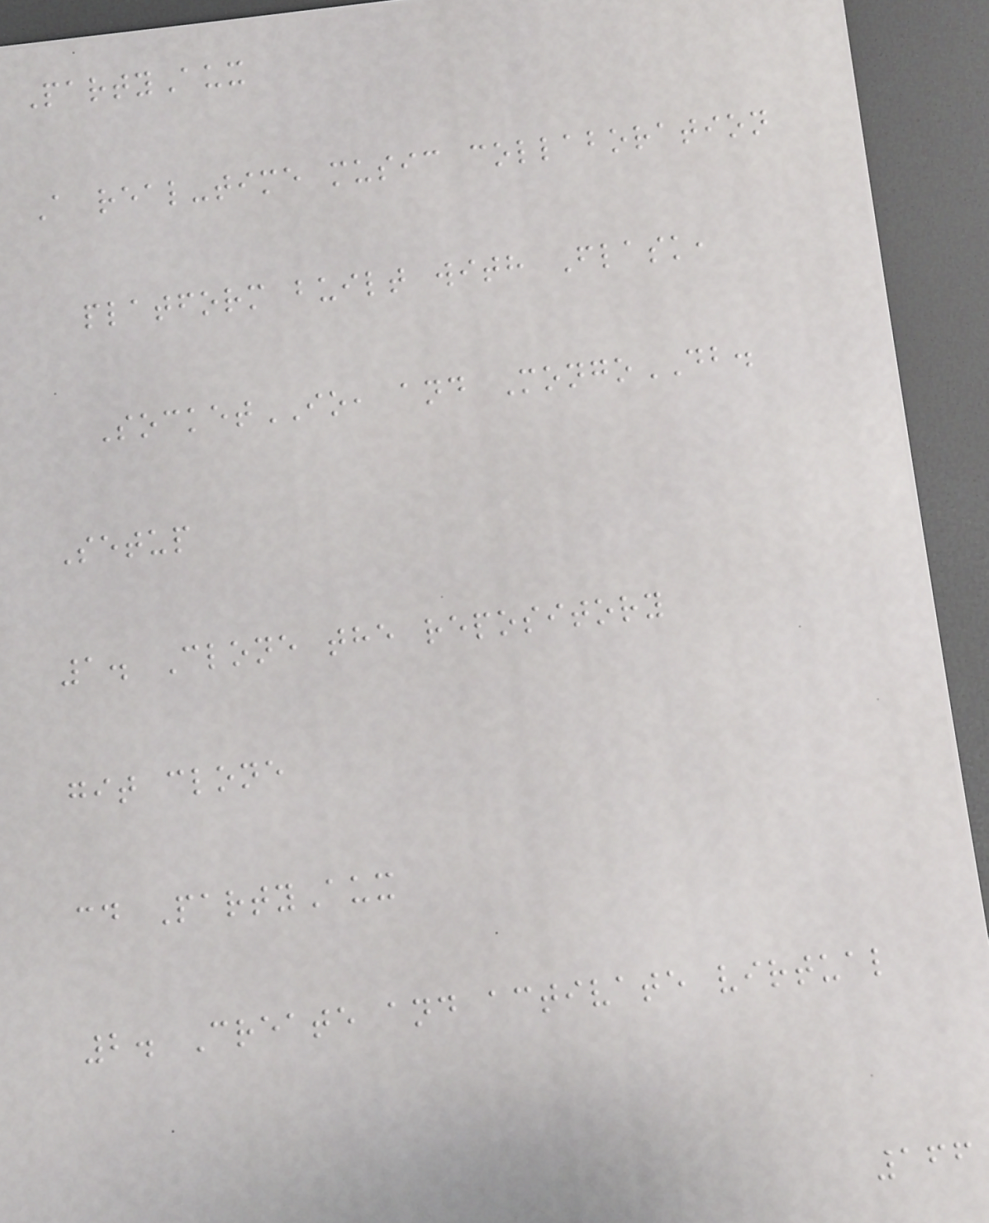PartyAux
A real-time music collaboration
platform built with Flask,
SocketIO, and MongoDB.
Setup
1. Clone the repository
git clone
cd PartyAux
2. Create and activate virtual
166
